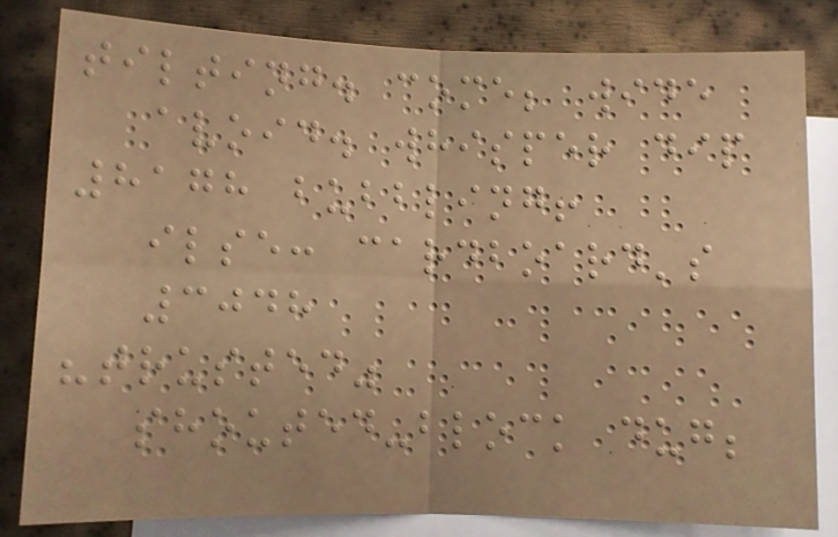tilting. come; wide
avoid. whisper dip
8178 bubbling!
ilse: cardboard's
3048
"trusted"
shouted-block dug;
